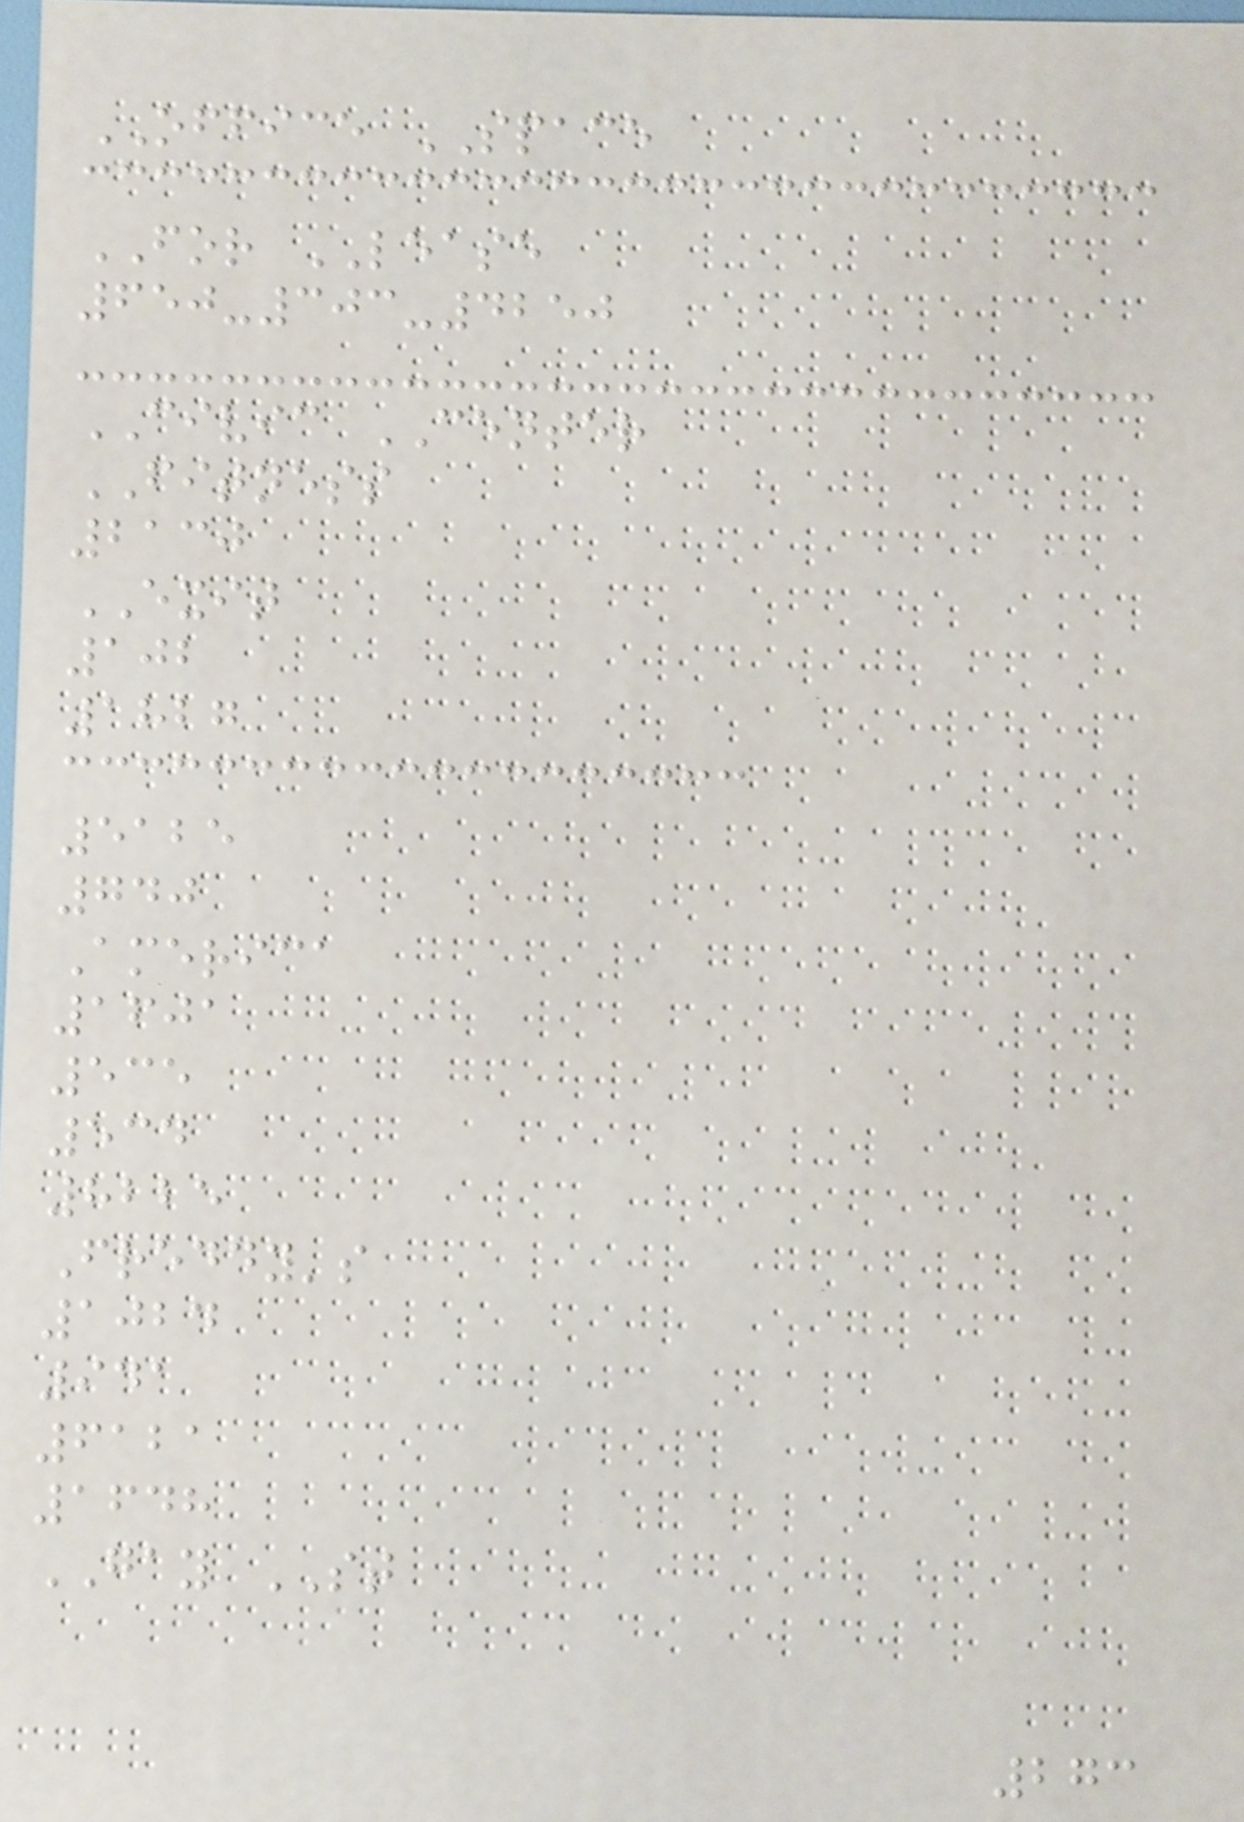OFFICE SPACE
FOR LEASE
650-303-4250
CIVIC CENTER
FITNESS
2130
EXIT
102
1827
5125
740
America
1601
535
534
8225
Freddy's
1024
941
6121
1648
GAY ST
273
